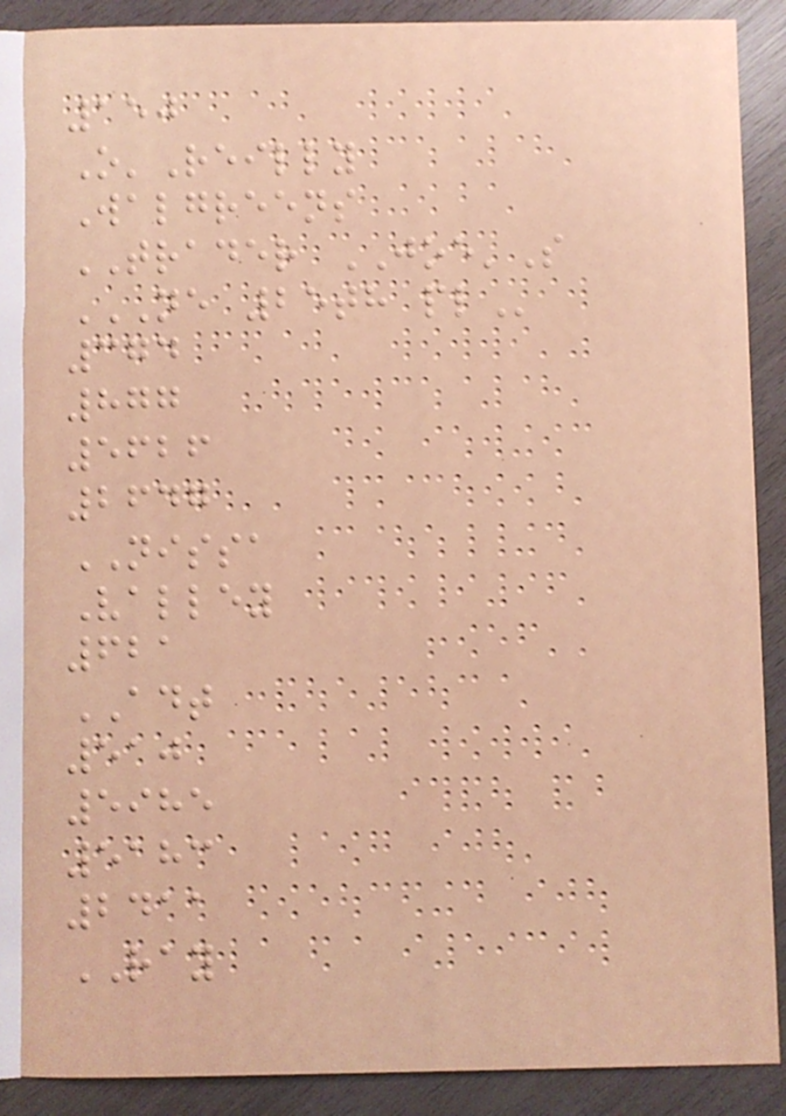150
O'Reilly
Walgreens
TRADER JOE'S
NE 25TH PL
374
877
5626
2647
NISSA
Valley
621
ADT
510
5985
5183
2411
RAY
